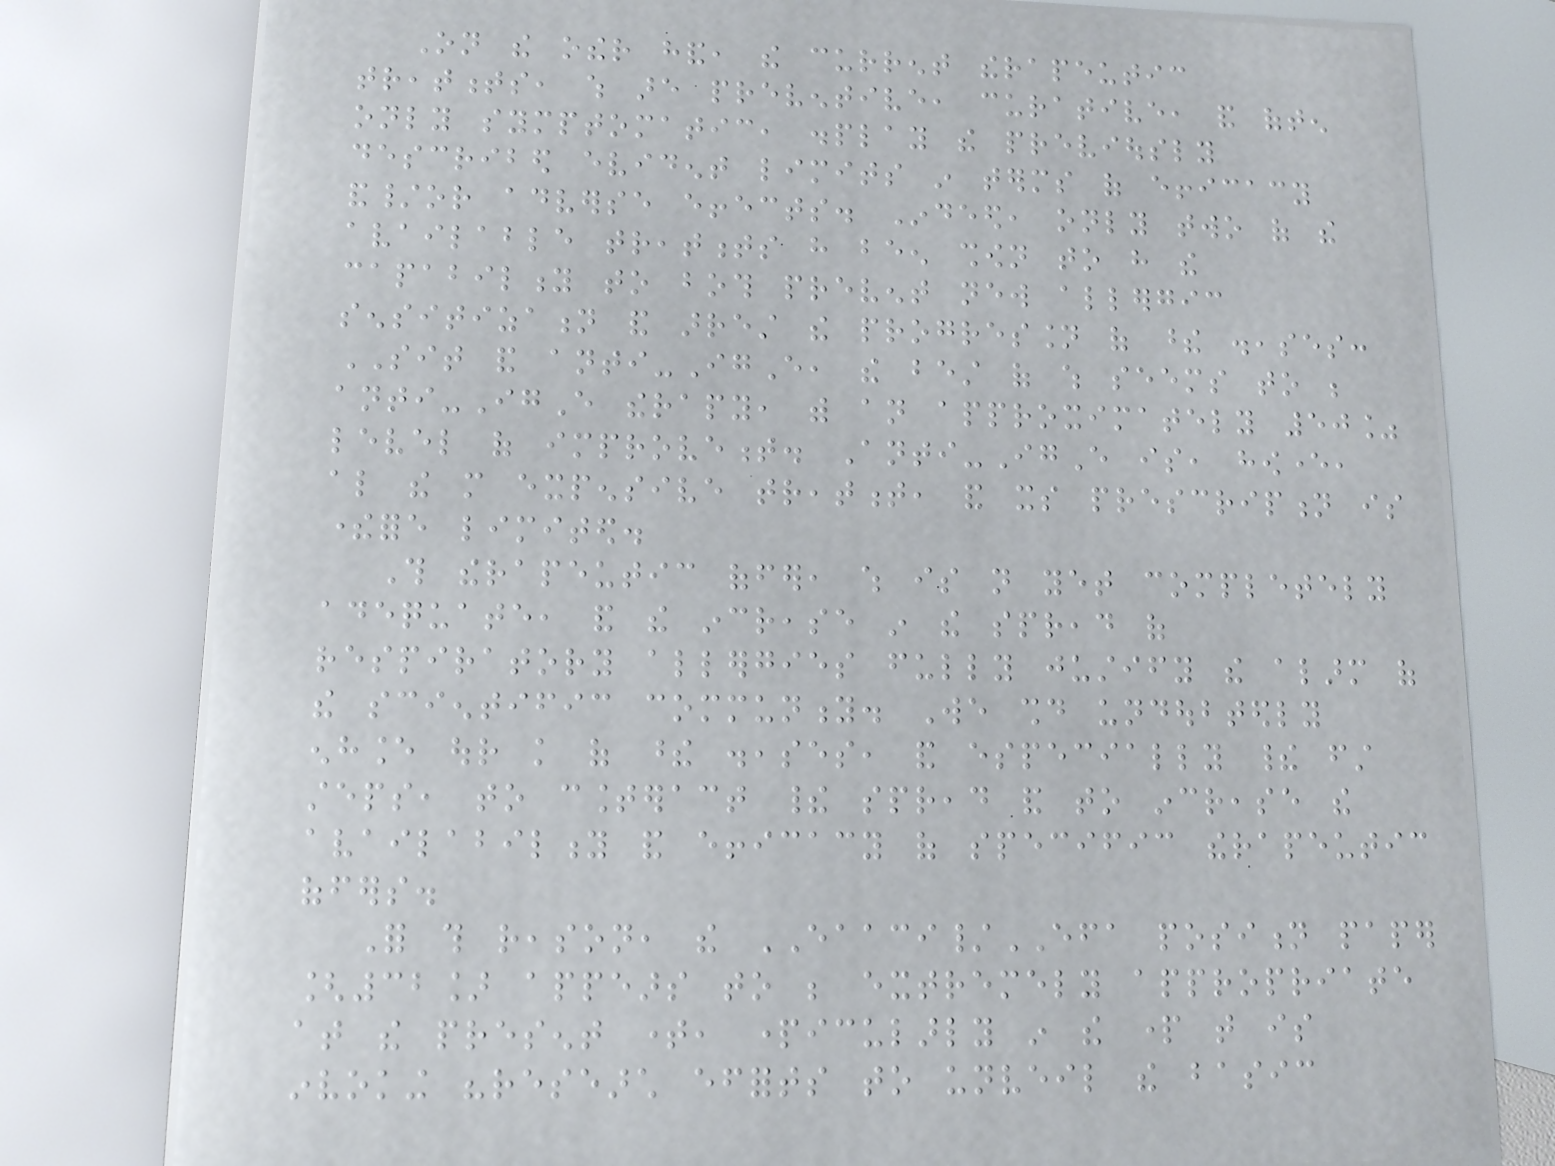On the other hand, the current therapeutic
treatments, which are preventive, curative, and often
only symptomatic, display the previously
described evident limits in terms of efficacy
and/or adverse effects. Indeed, only two of the
available treatments have been shown to have the
capability to both prevent new allergic
sensitization and arrest the progression of these diseases:
SIT and anti-IgE, the best of which seems to be
anti-IgE therapy, with an approximately 50%
level of improvement. Anti-IgE is, however,
also the more expensive treatment, and its prescription is
therefore limited.
This therapeutic offer, which is not yet completely
adequate, and the increase in the spread of
respiratory allergies fully justify the alarm of
the scientific community. We should undoubtedly
enhance our knowledge of these diseases, and especially their first
steps, to counteract their spread and to increase the
availability and efficacy of specific therapeutic
offers.
For this reason, the EAACI/EFA position paper
[32] appears to be extremely appropriate
at the present time, particularly in the part that is
invoking "research efforts to unveil the basic
